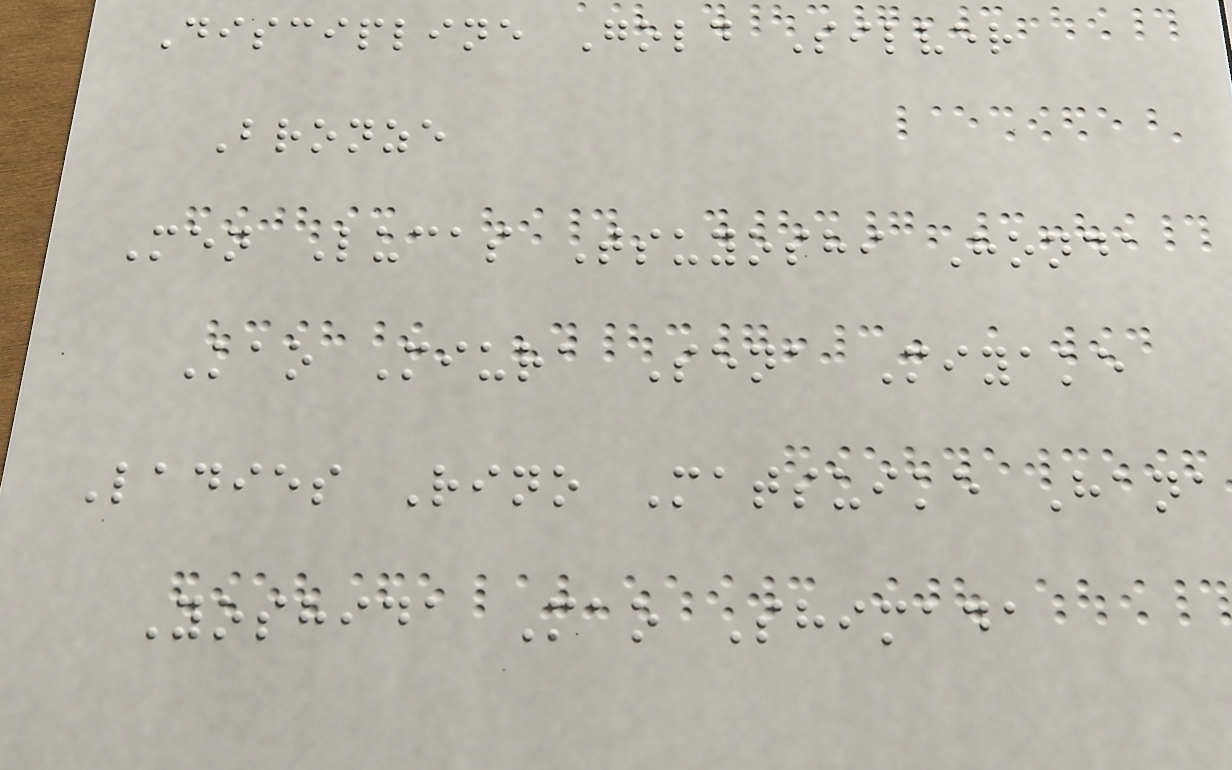Discipline Gold Silver
Bronze
Men Lucas Tsuyoshi Honda
Kao Miura Sena Miyake
Ladies Rino Matsuike Hana
Yoshida Mao Shimada
